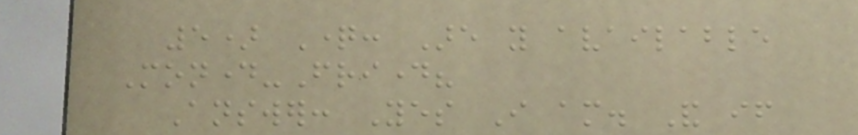5) Question: Are you available
Monday-Friday?
Answer: Yes I am. And if
